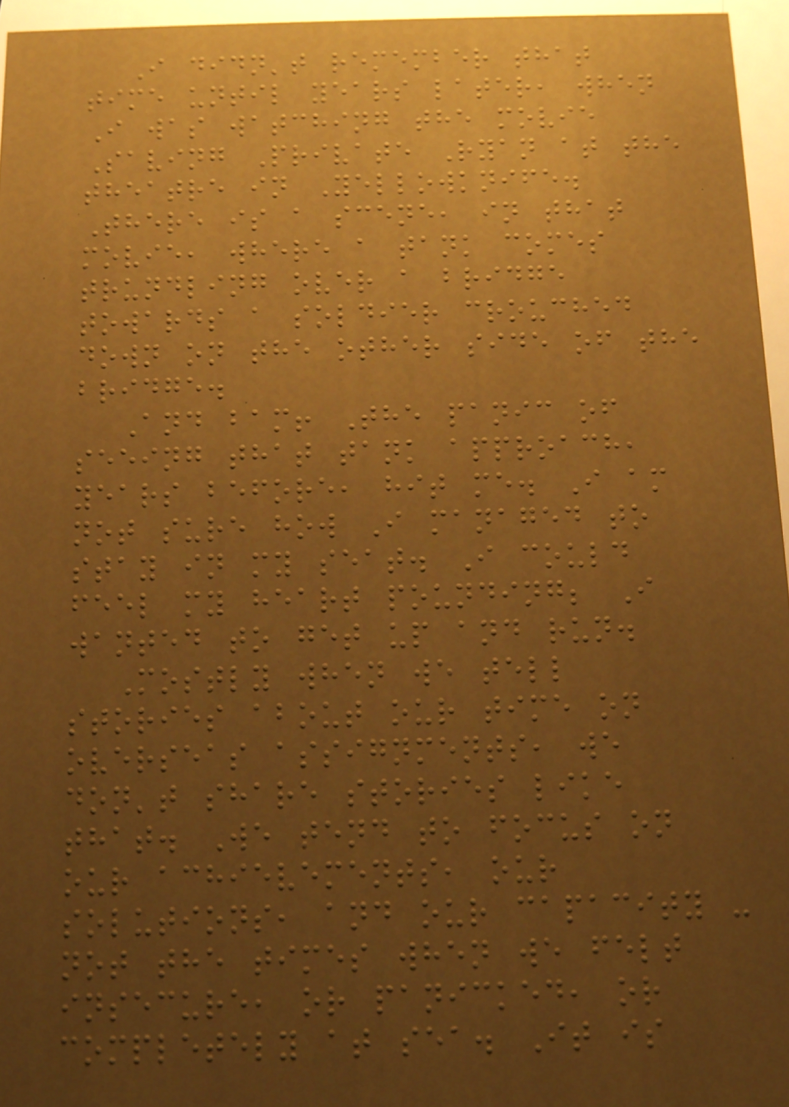I didn't remember that
time until years later, when
I was watching the movie
Saving Private Ryan at the
theatre in Yellowknife.
There is a scene, in that
movie, where a tank comes
trundling over a bridge
towards a soldier crouched
down on the other side of the
bridge.
And bam! The panic of
seeing that tank approach,
years before, hit me. I am
not sure how I managed to
stay in my seat. I could
feel my heart pounding; I
wanted to get up and run.
Mostly when we tell
stories about our time on
overseas assignments, we
don't share stories like
that. We tend to focus on
our achievements, our
solutions, and our capacity -
not the times when we felt
insecure, or panicked, or
completely at sea. It is
